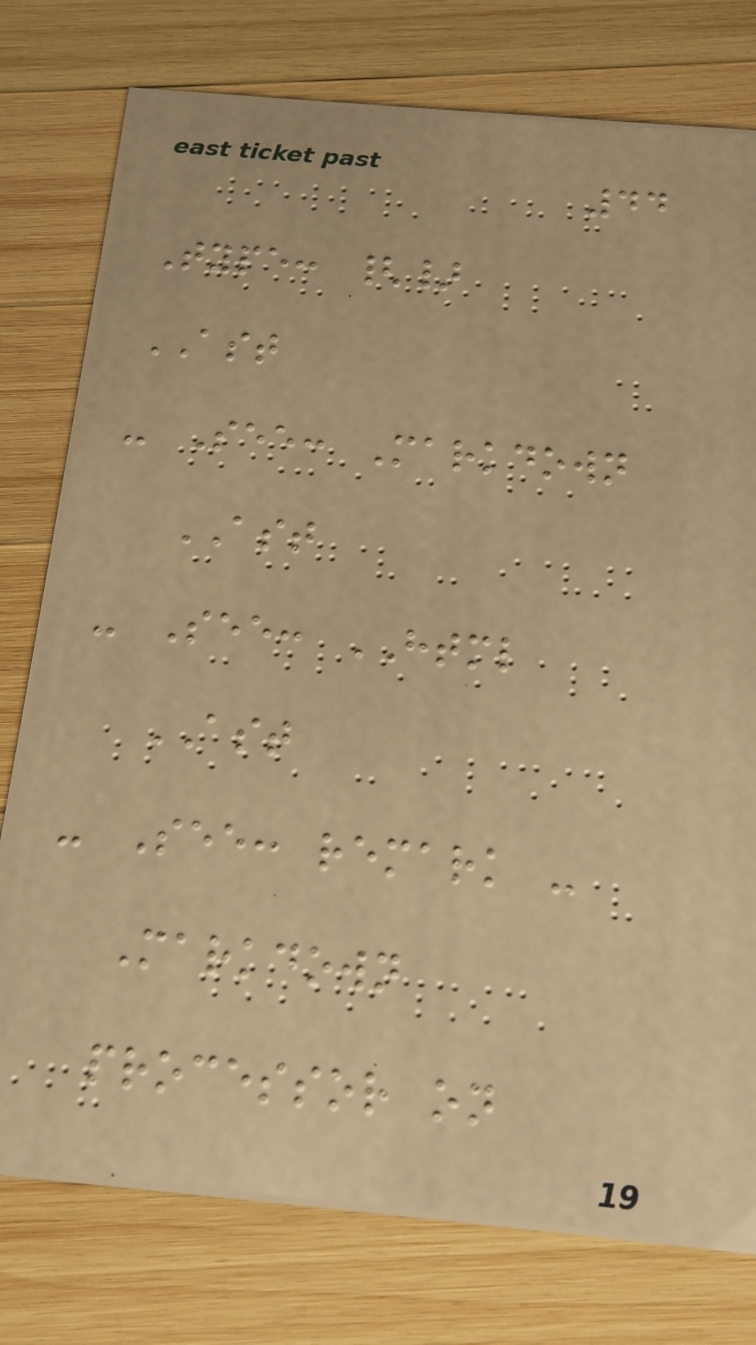44
Type: {}
AST
- See: Markdown
AST
- See: HTML
AST
- See: remark -
Markdown
processor on
